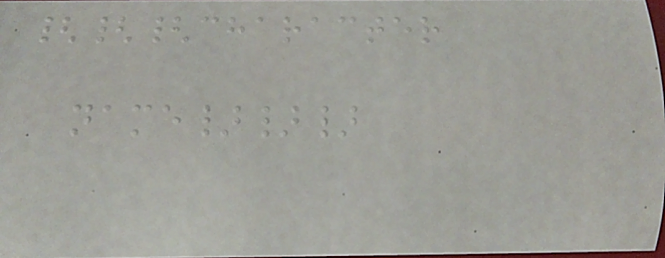{{{character
name}}}
